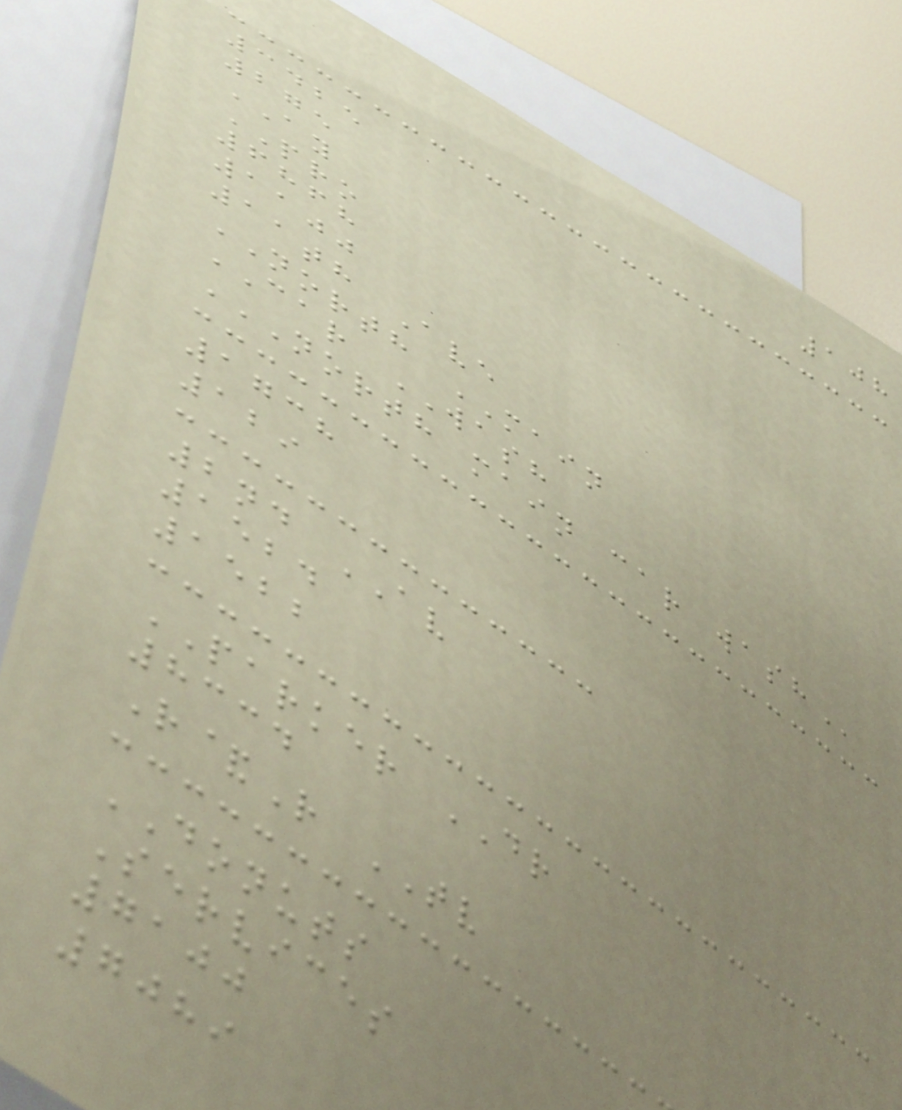108
3425
275
AY
PRO
6868
1100
11th Ave
NORTH MAIN
CAR WASH
NORTH MAIN CAR WASH
1738
129
2nd AV
1524
1522
PARKER DR
8334
R&R TV
DONUTS
Services
7100
7089
